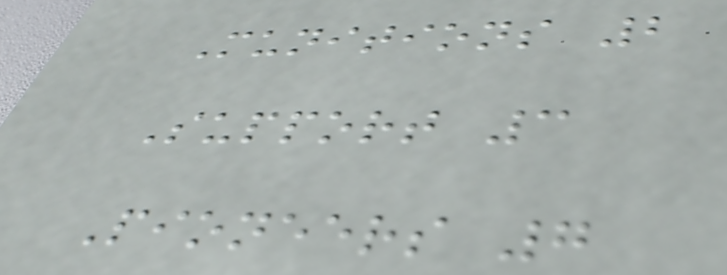Munitions 2
Support 3
Pioneers 7
